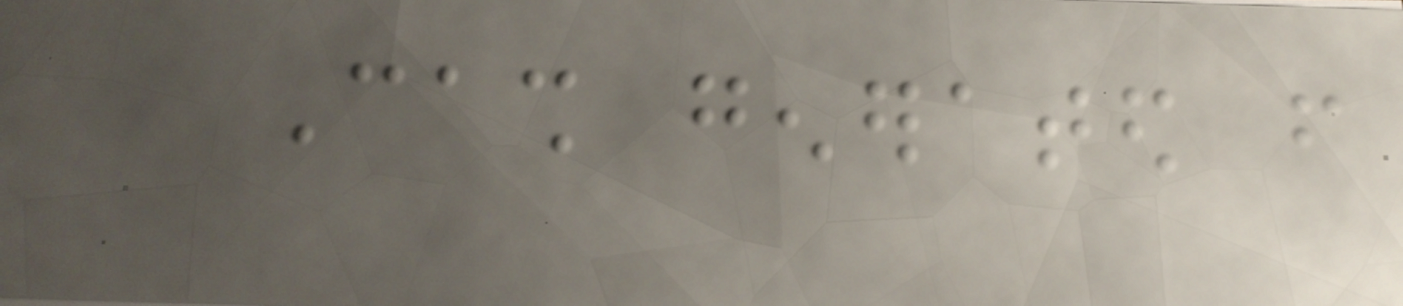Cash generated from
